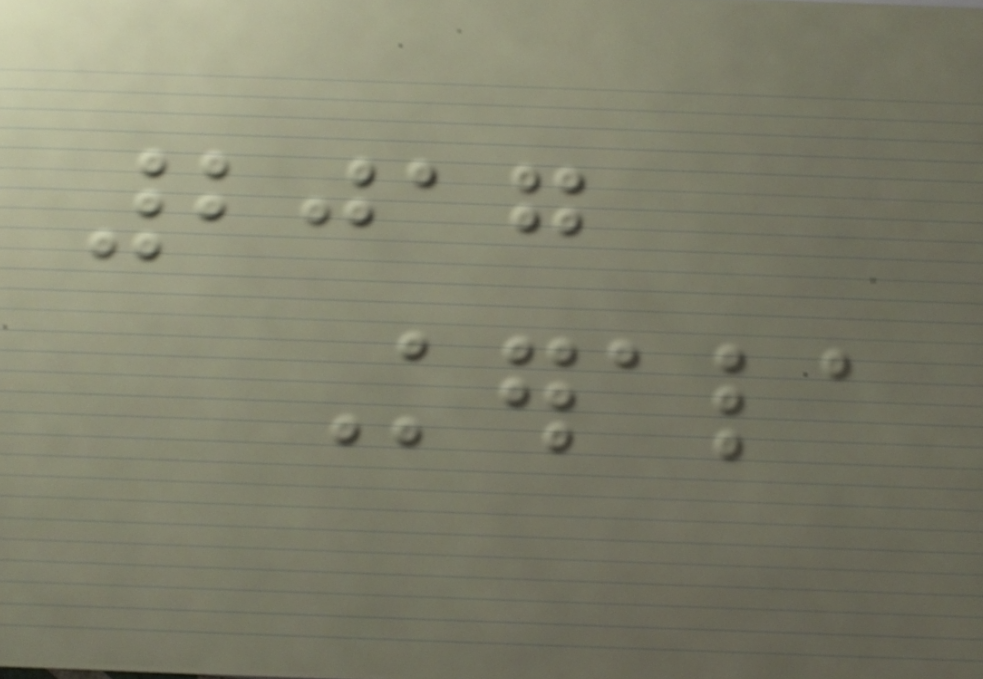2017
Kerala
